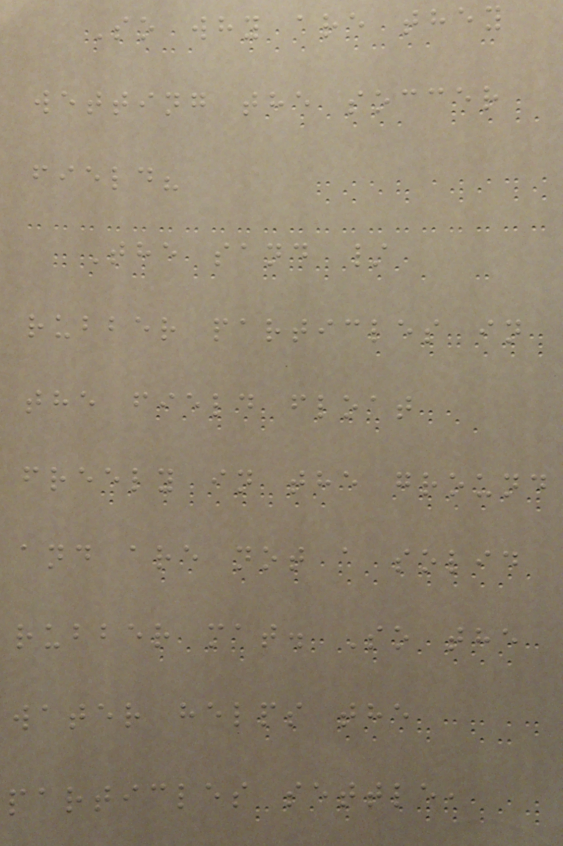So why are they
wetting the soccer
field?
The sand /
rubber particles in
the field float
freely in the ground
and are not a solid
rubber mat. So the
water helps the
particles settle,
